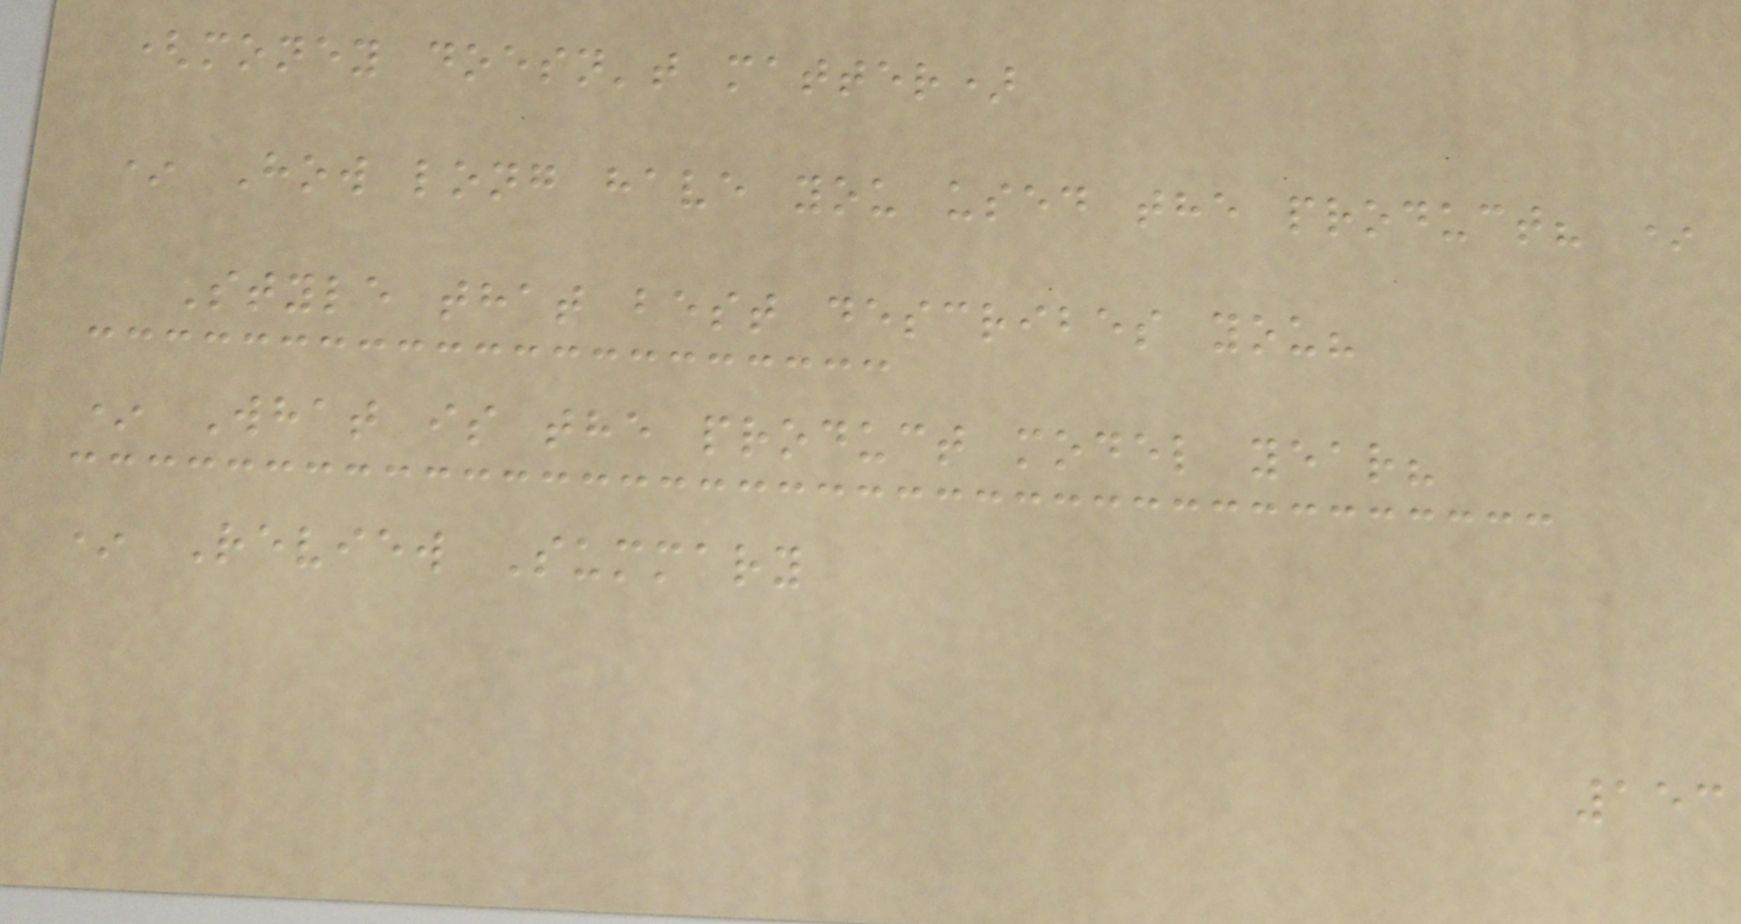(money doesn't matter)
* How long have you used the product? *
Style that best describes you?
* What is the product model year?
* Review Summary
153
